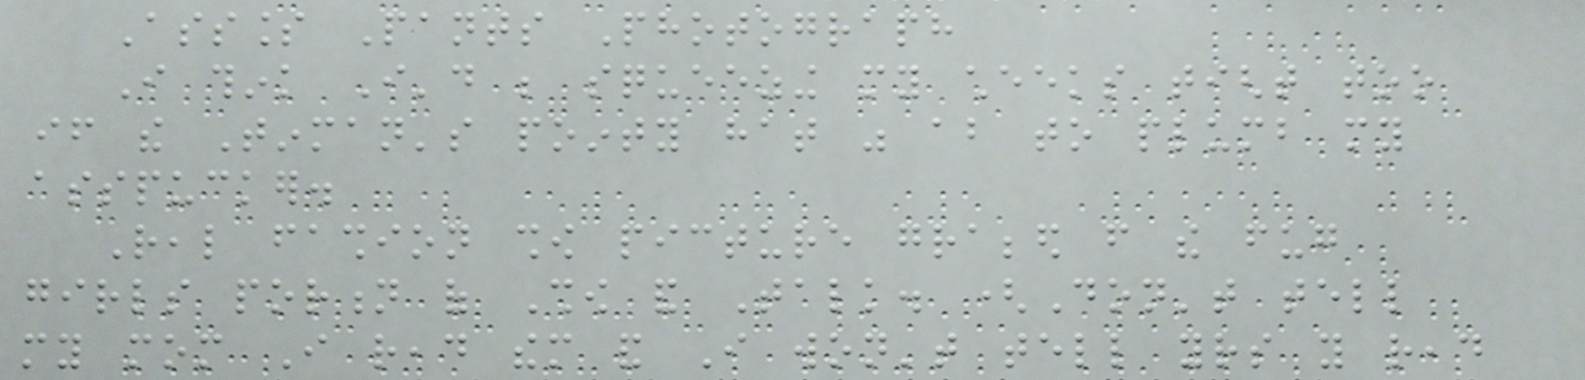Assless Pants Photograph
I think I'd be squeezing my cheeks tight too
if the Tinman's pointy hat was about to plumb my
asspucker.
Real fashion show picture grabbed from the fug
girls portion of Show and Talk. (Don't tell
my mom I read them and I won't tell yours you read
